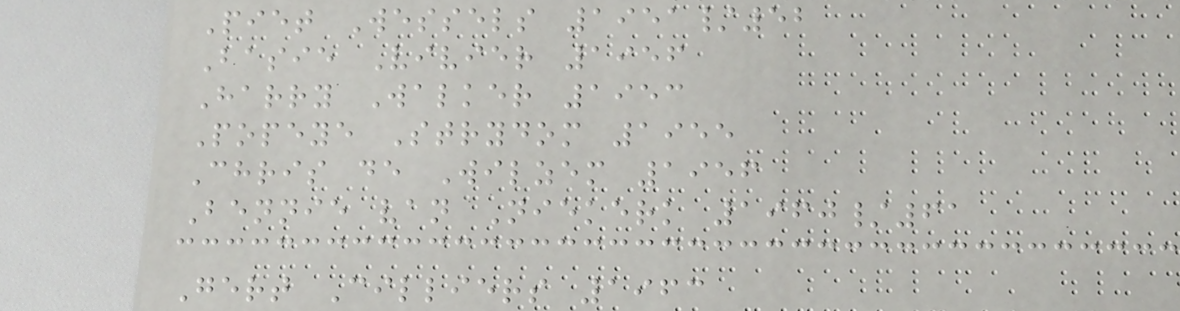Piet Wessels 1951/52
Basie Vivier 1956
Harry Walker 1953
Popeye Strydom 1955
Chris de Wilzem 1956
Bennie van Niekerk 1960/61
Gert Cilliers 1963
